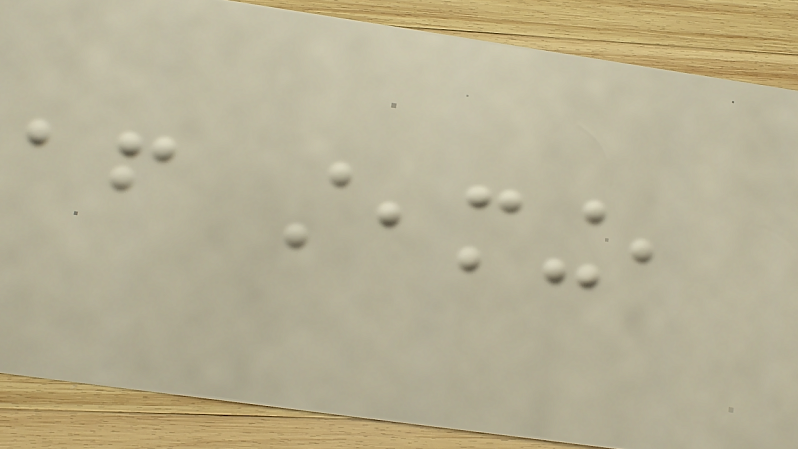after steaming,
